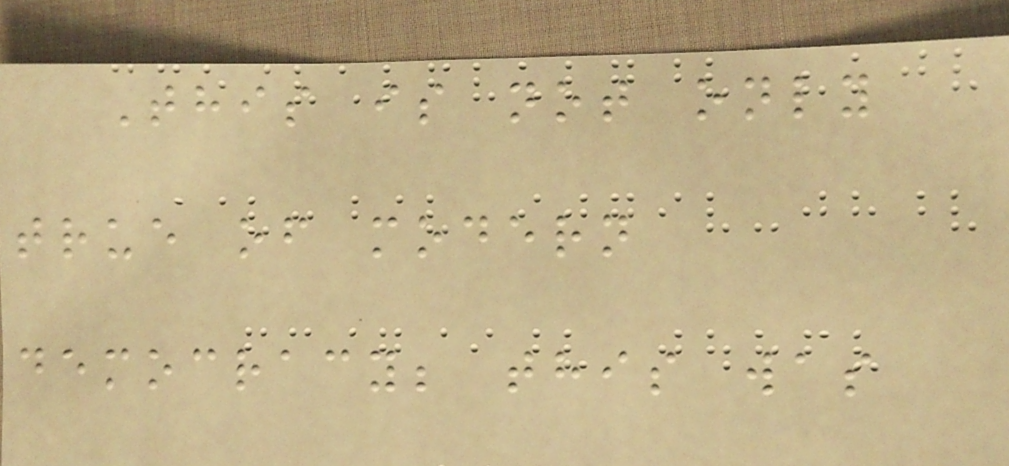This is not only
true of modern
democracy; this was
